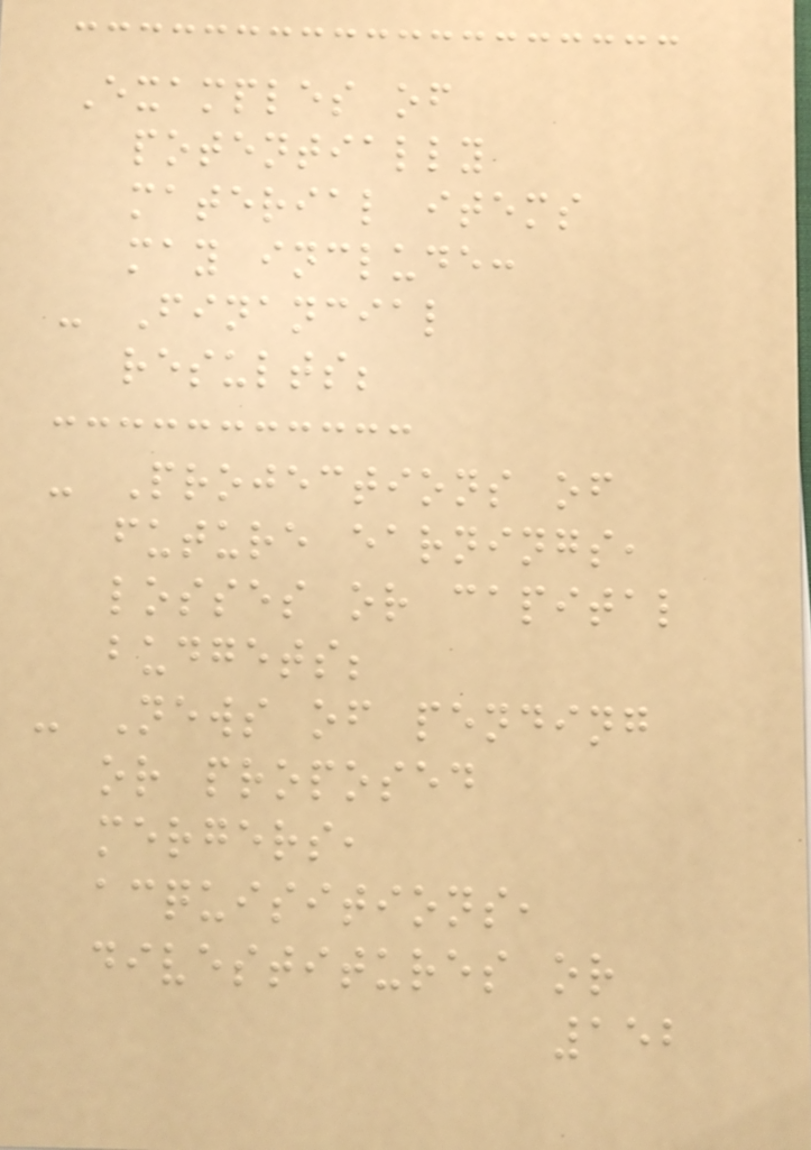Examples of
potentially
material items
may include:
- Financial
results;
- Projections of
future earnings,
losses or capital
budgets;
- News of pending
or proposed
mergers,
acquisitions,
divestitures or
152
